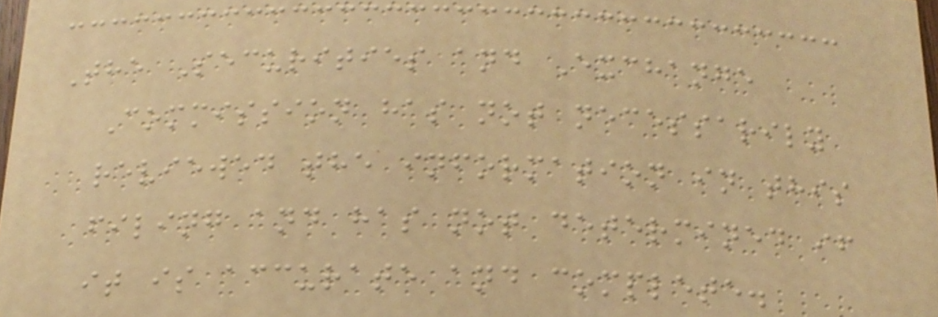The Securities and Exchange
Commission has not necessarily
reviewed the information in this
filing and has not determined if
it is accurate and complete.
